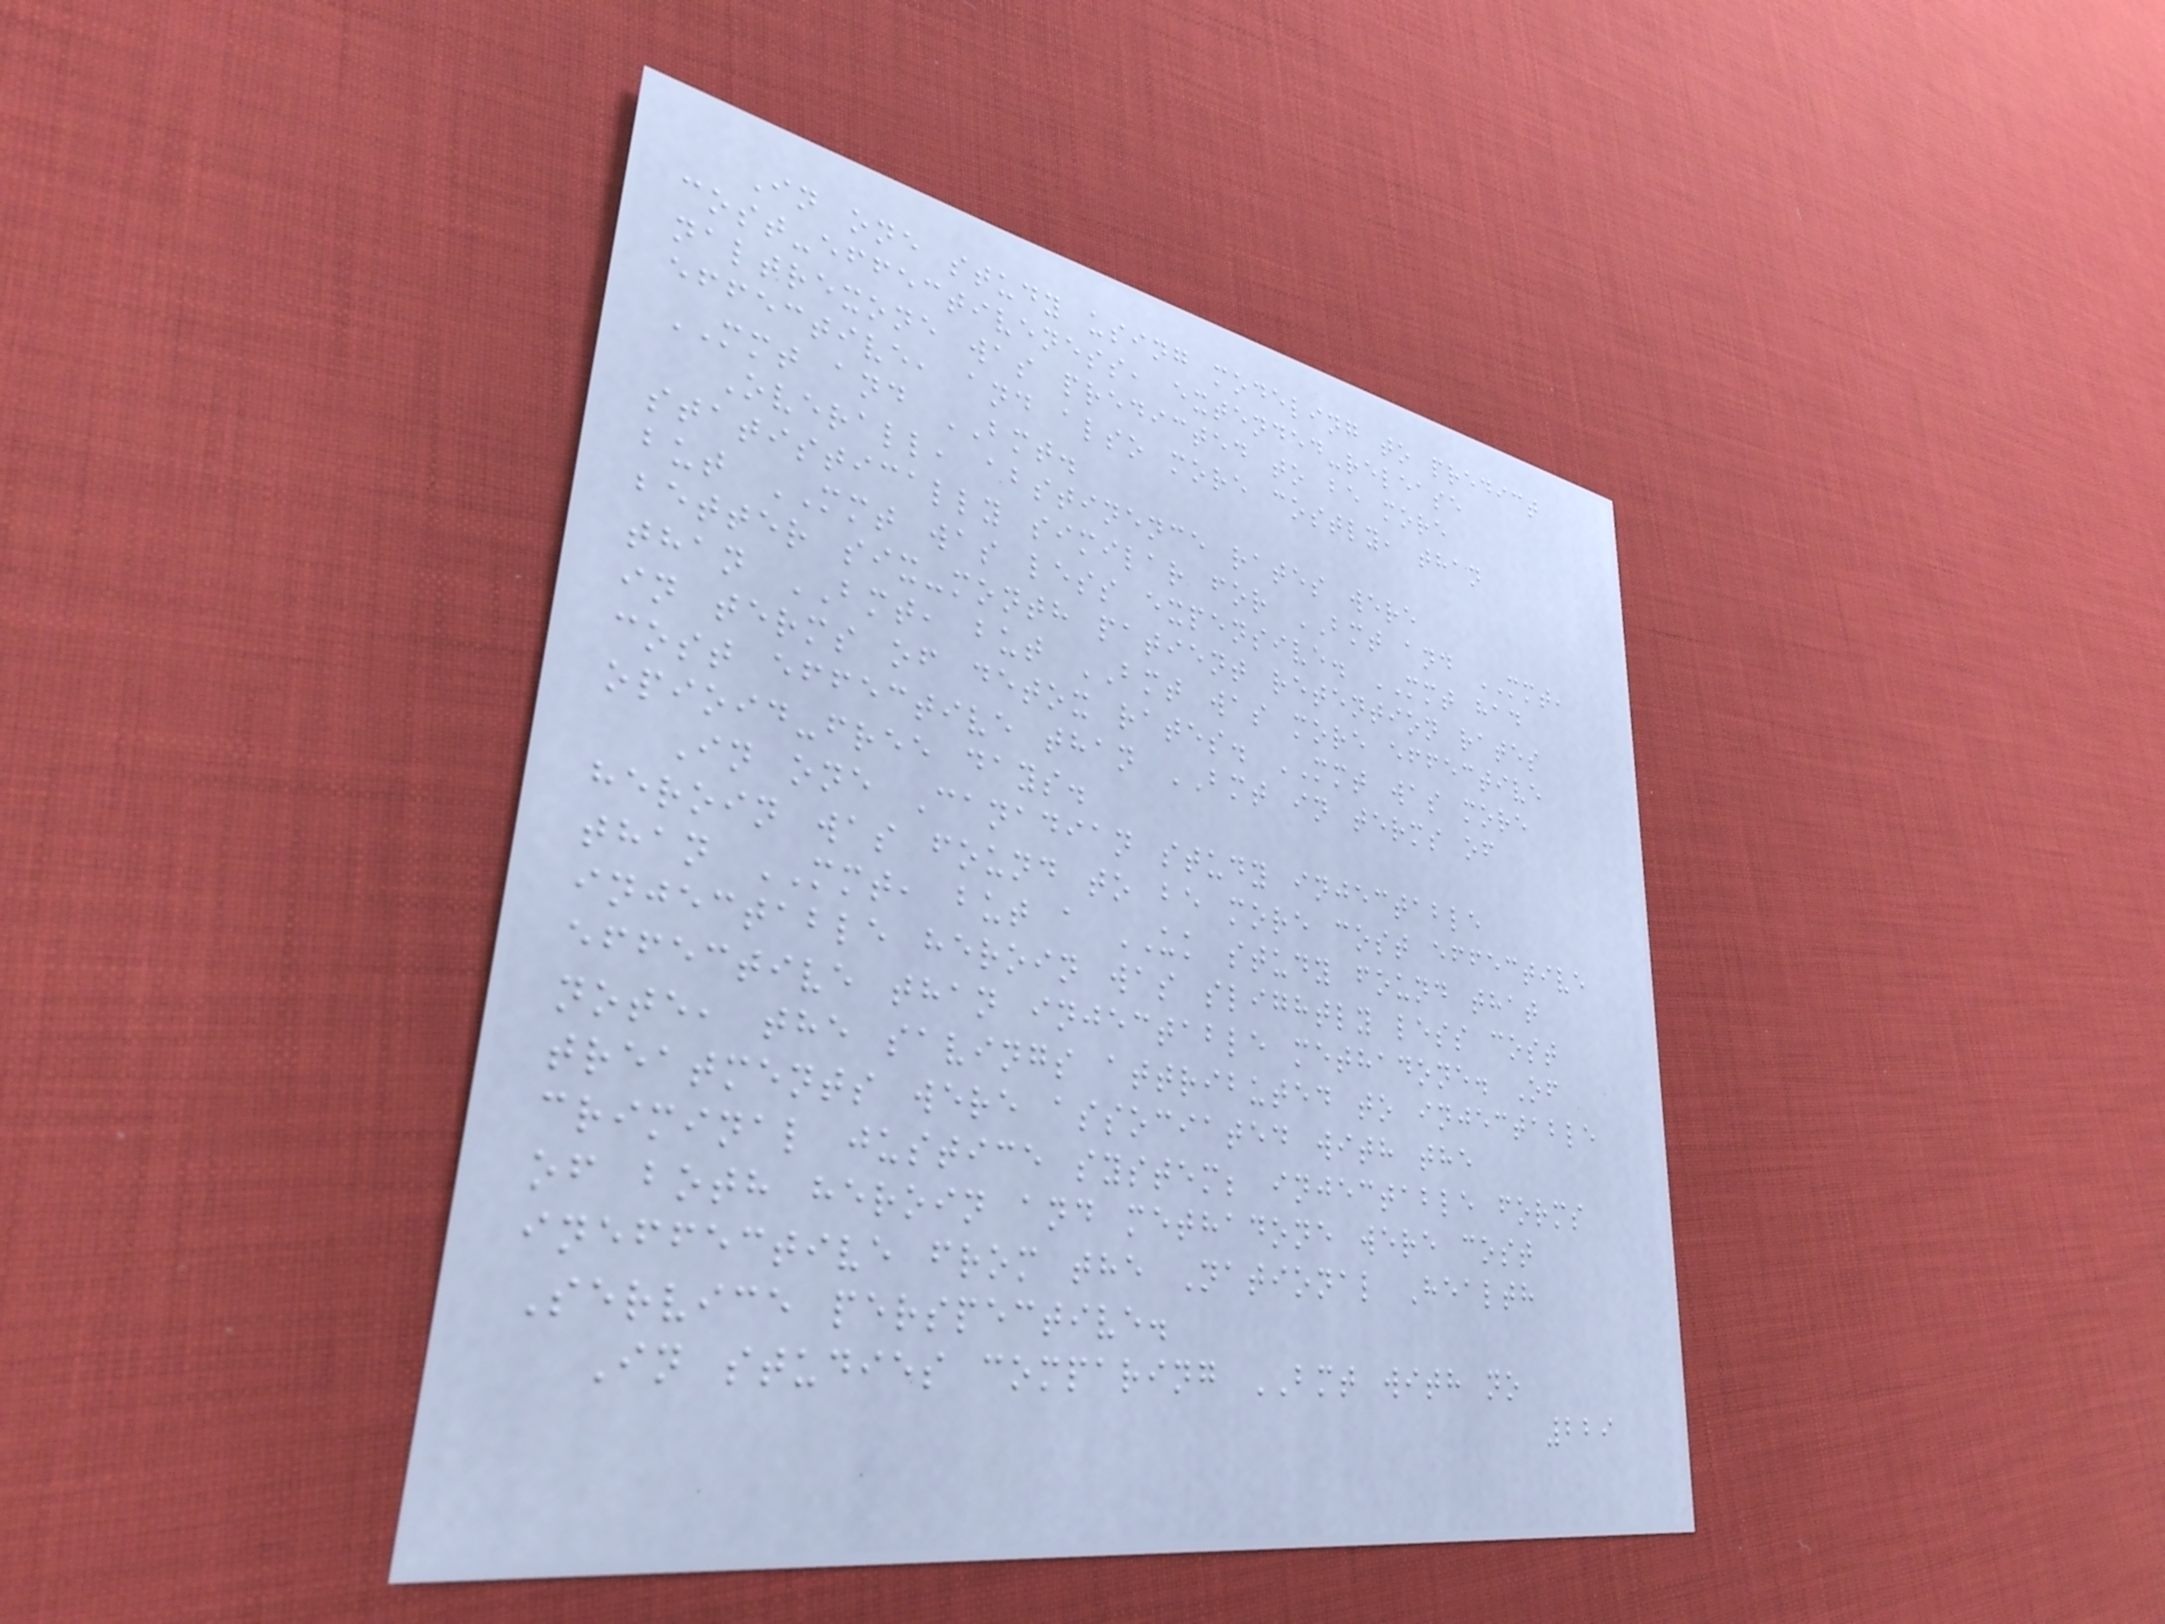In one study using modeling to predict
cost-effectiveness, extended-release
naltrexone was predicted to be more
effective, and also more costly, than
MMT and BMT.
Overall, abstinence rates were
statistically similar for BMT and MMT,
but MMT was less expensive. MMT had
better six-month patient retention rates
than BMT, but BMT was more effective
in terms of detox rates. MMT was more
cost effective than BMT in terms of
opioid-free days.
In one Canadian study injectable
heroin was found to be more cost effective
than MMT, but a UK study found that
injectable heroin was slightly less cost
effective than injectable methadone. Of
note, the savings attributed to injectable
treatments were associated with the
criminal justice system; injectable forms
of both heroin and methadone were cost
ineffective from the National Health
Service perspective.
In studies comparing BMT with no
229
